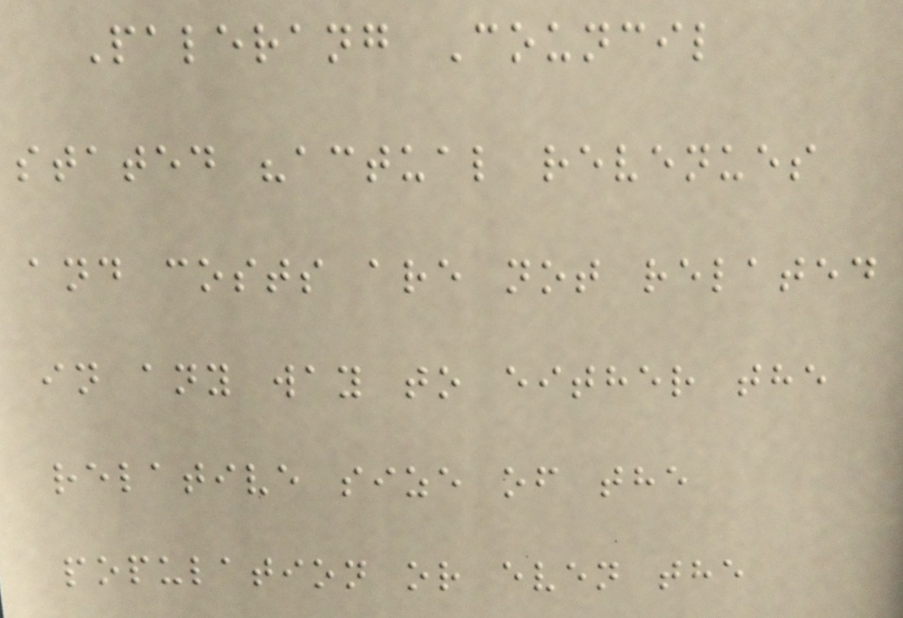Palerang Council
stated "actual revenues
and costs are not related
in any way to either the
relative size of the
population or even the
